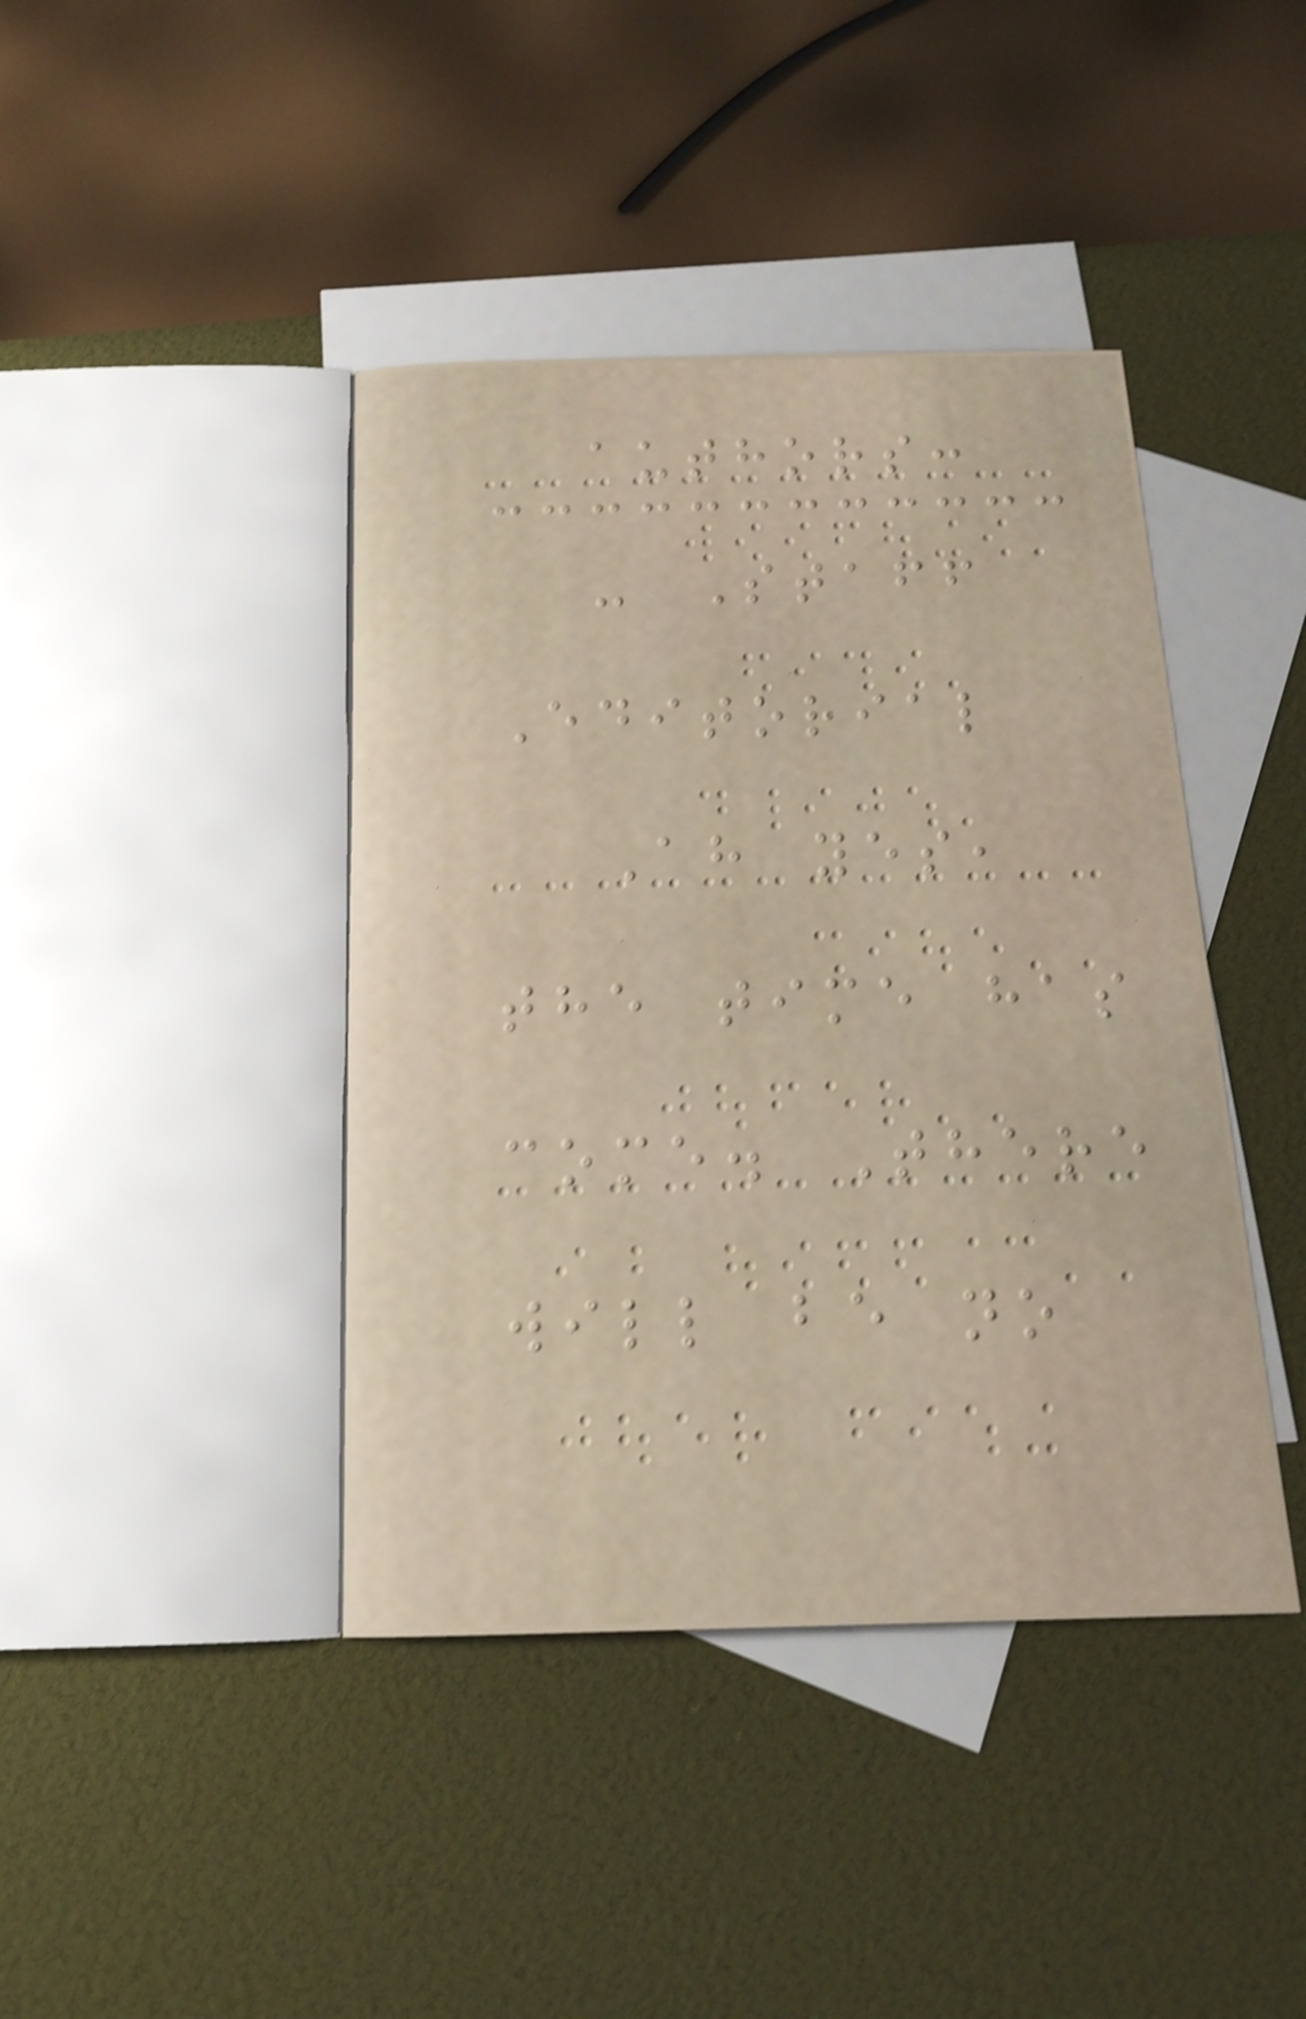authors:
- Staff
Editorial
Ah yes,
the time has
come. There
will be no
